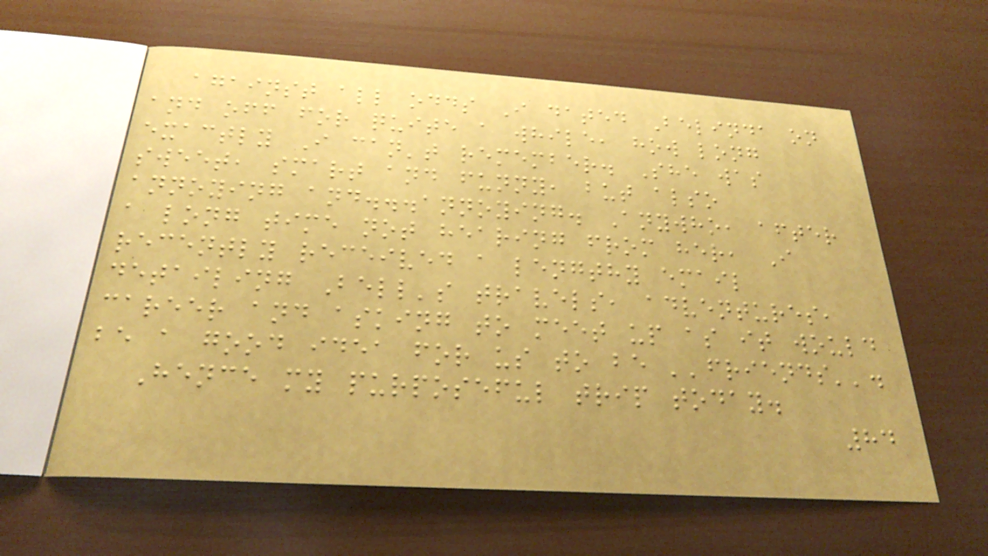against all odds I dated Belinda on
and off for quite a while, how long
exactly I can't remember. She was
sweet, smart and funny, but also
annoying and...annoying. Anywho, after
a long time not hearing from her, I
recently received a lengthy email
detailing Bell's travels, adventures,
career and asking to meet up as it would
be a good idea for us to be ''friends''.
Hence my purposeful trip today.
84
